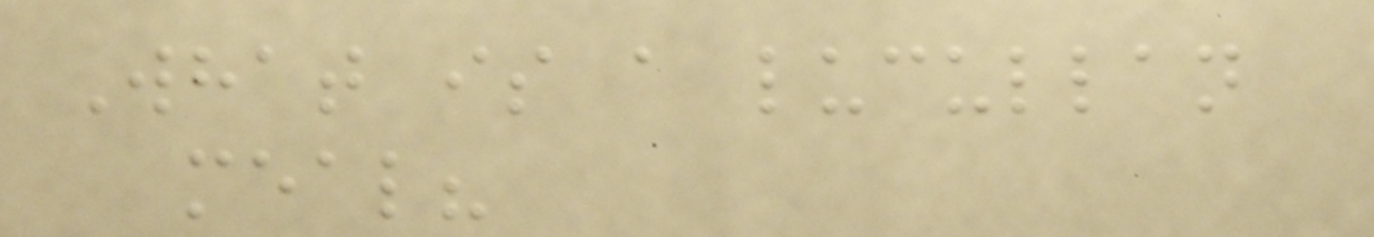What is a lucullan
meal?
